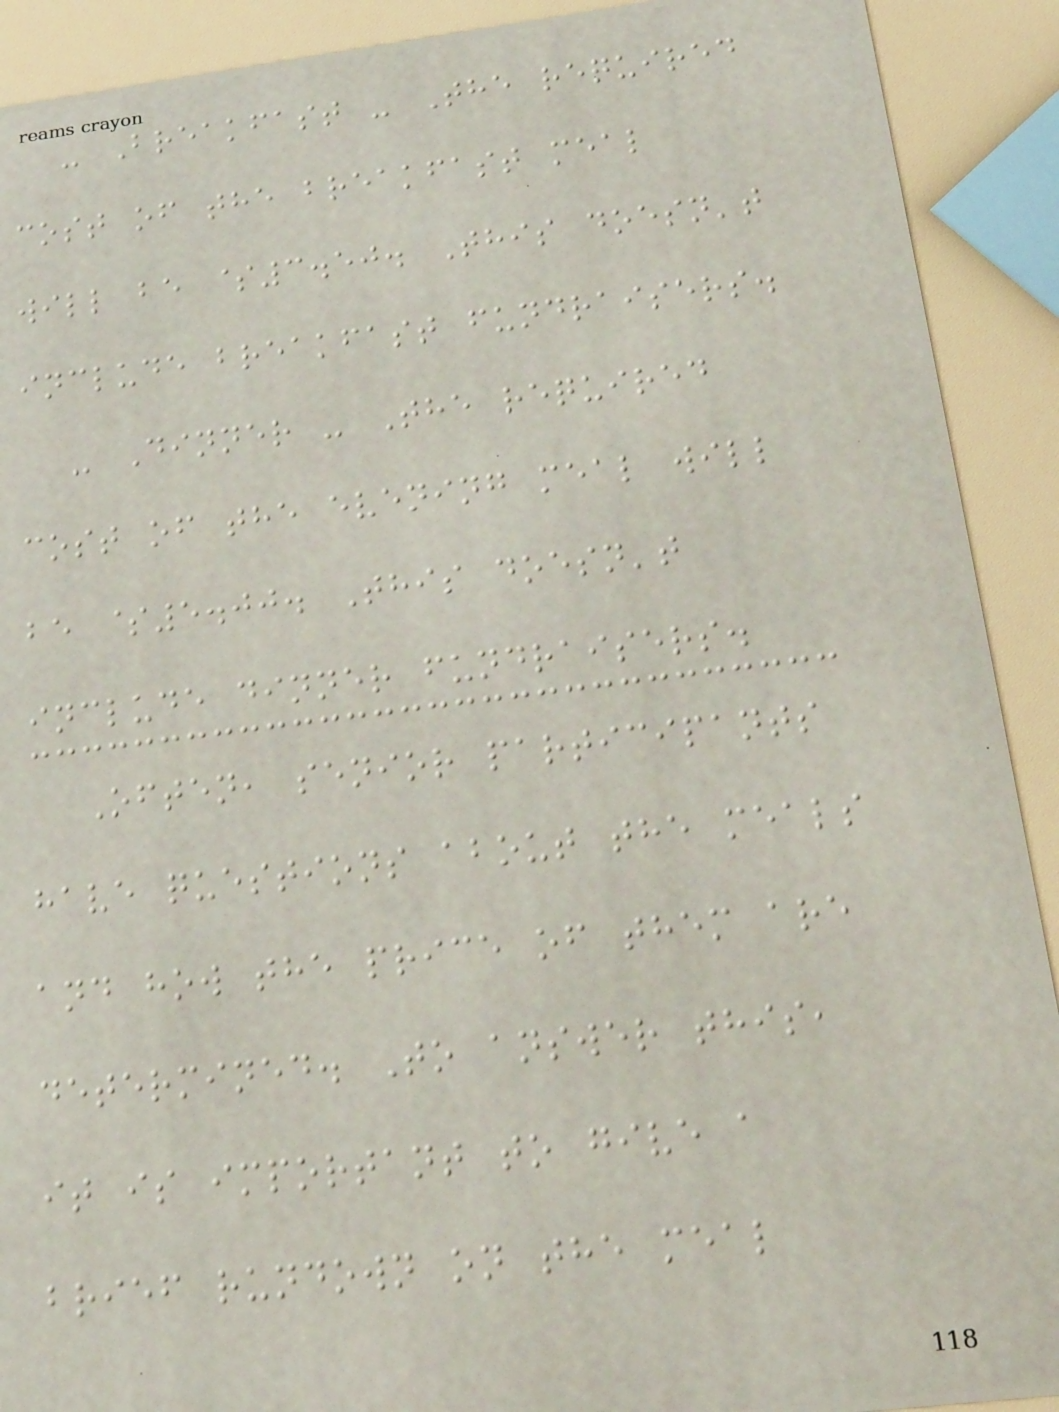- Breakfast - The required
cost of the breakfast meal
will be $3.50. This doesn't
include breakfast fundraisers.
- Dinner - The required
cost of the evening meal will
be $5.00. This doesn't
include dinner fundraisers.
Often, senior participants
have questions about the meals
and how the price of them are
determined. To answer this,
it is important to give a
brief rundown on the meal
